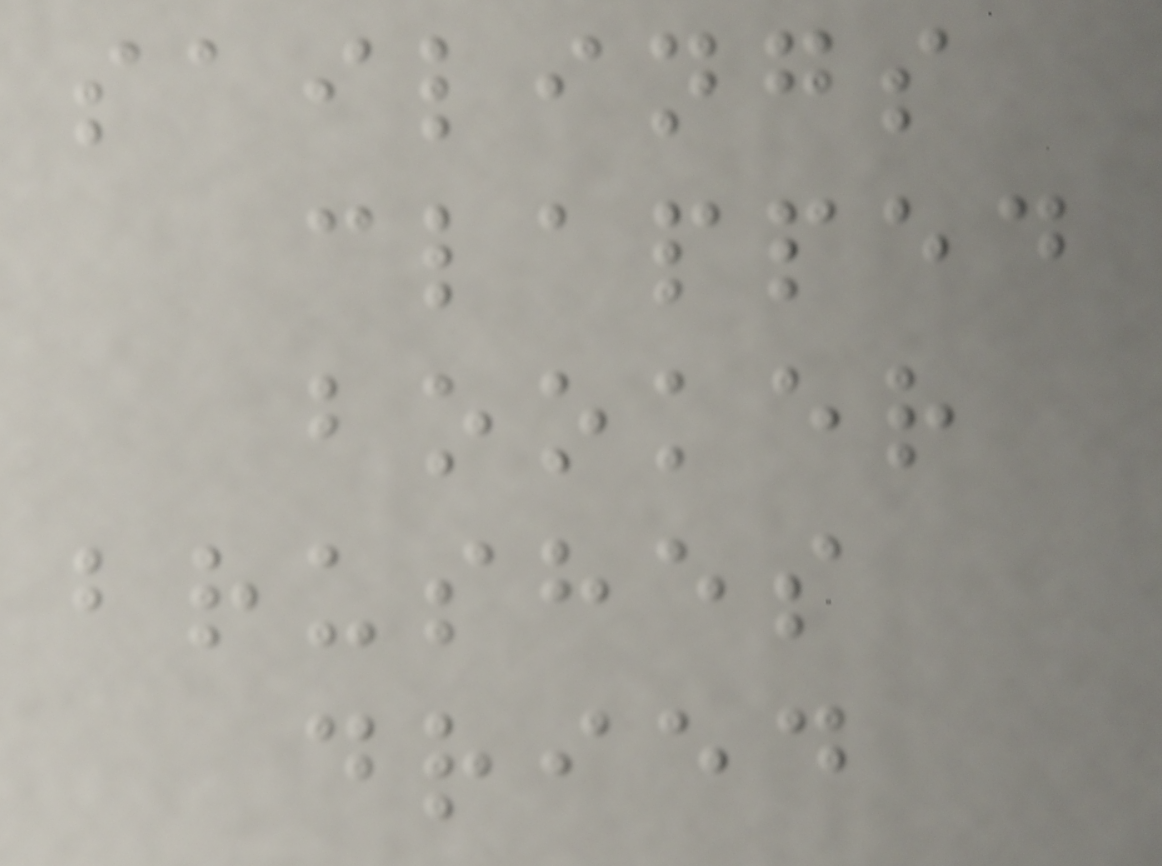sailings
clapped
booker
brushes
dried
